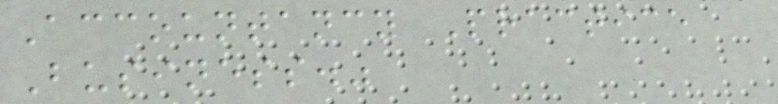Accountancy Practice
Business."
